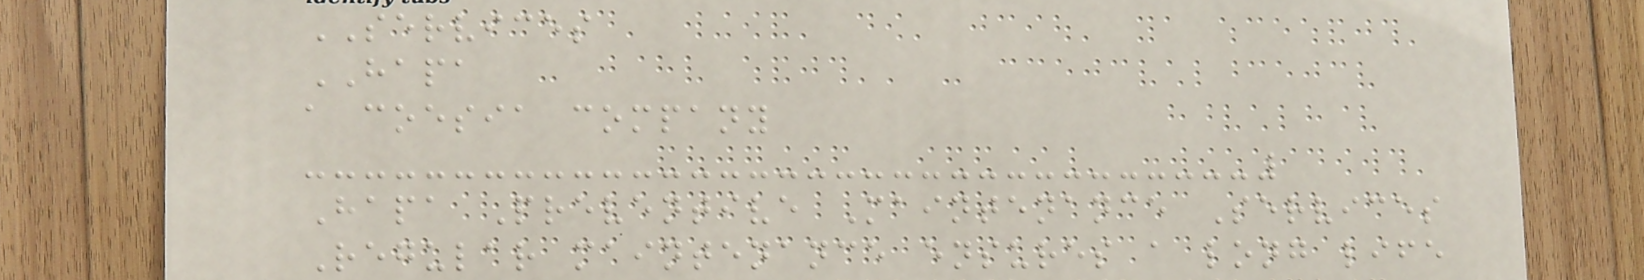SERVICES
HAPA
a coesia company
Hapa Preventive Maintenance Services
Regular maintenance ensures a long life
